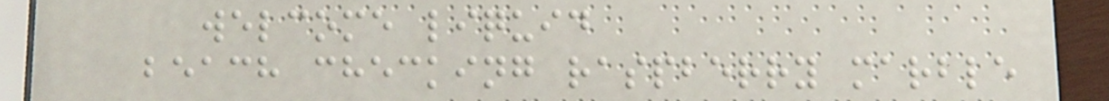welcome liquid
beach checking raspberry marble
